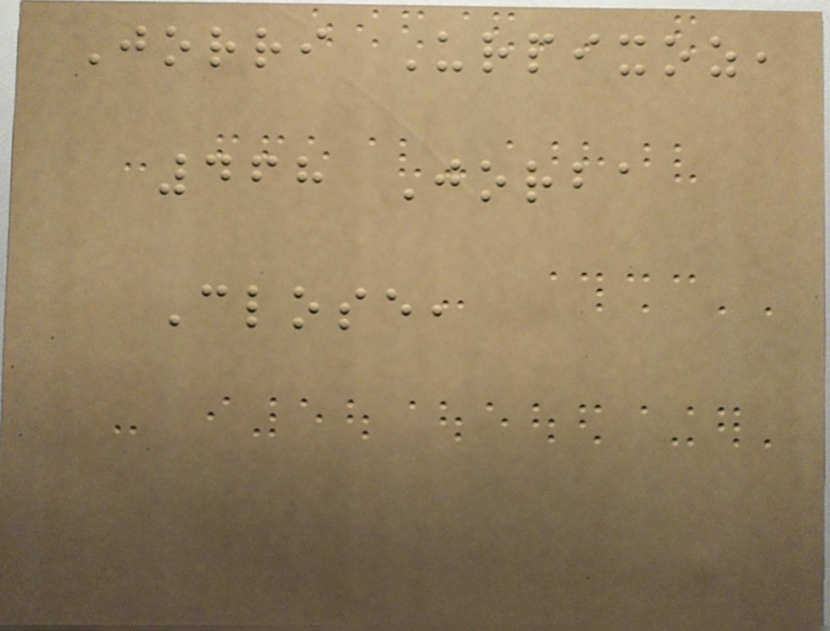Jorri Urpixoz,
468 Jorba
Close,
